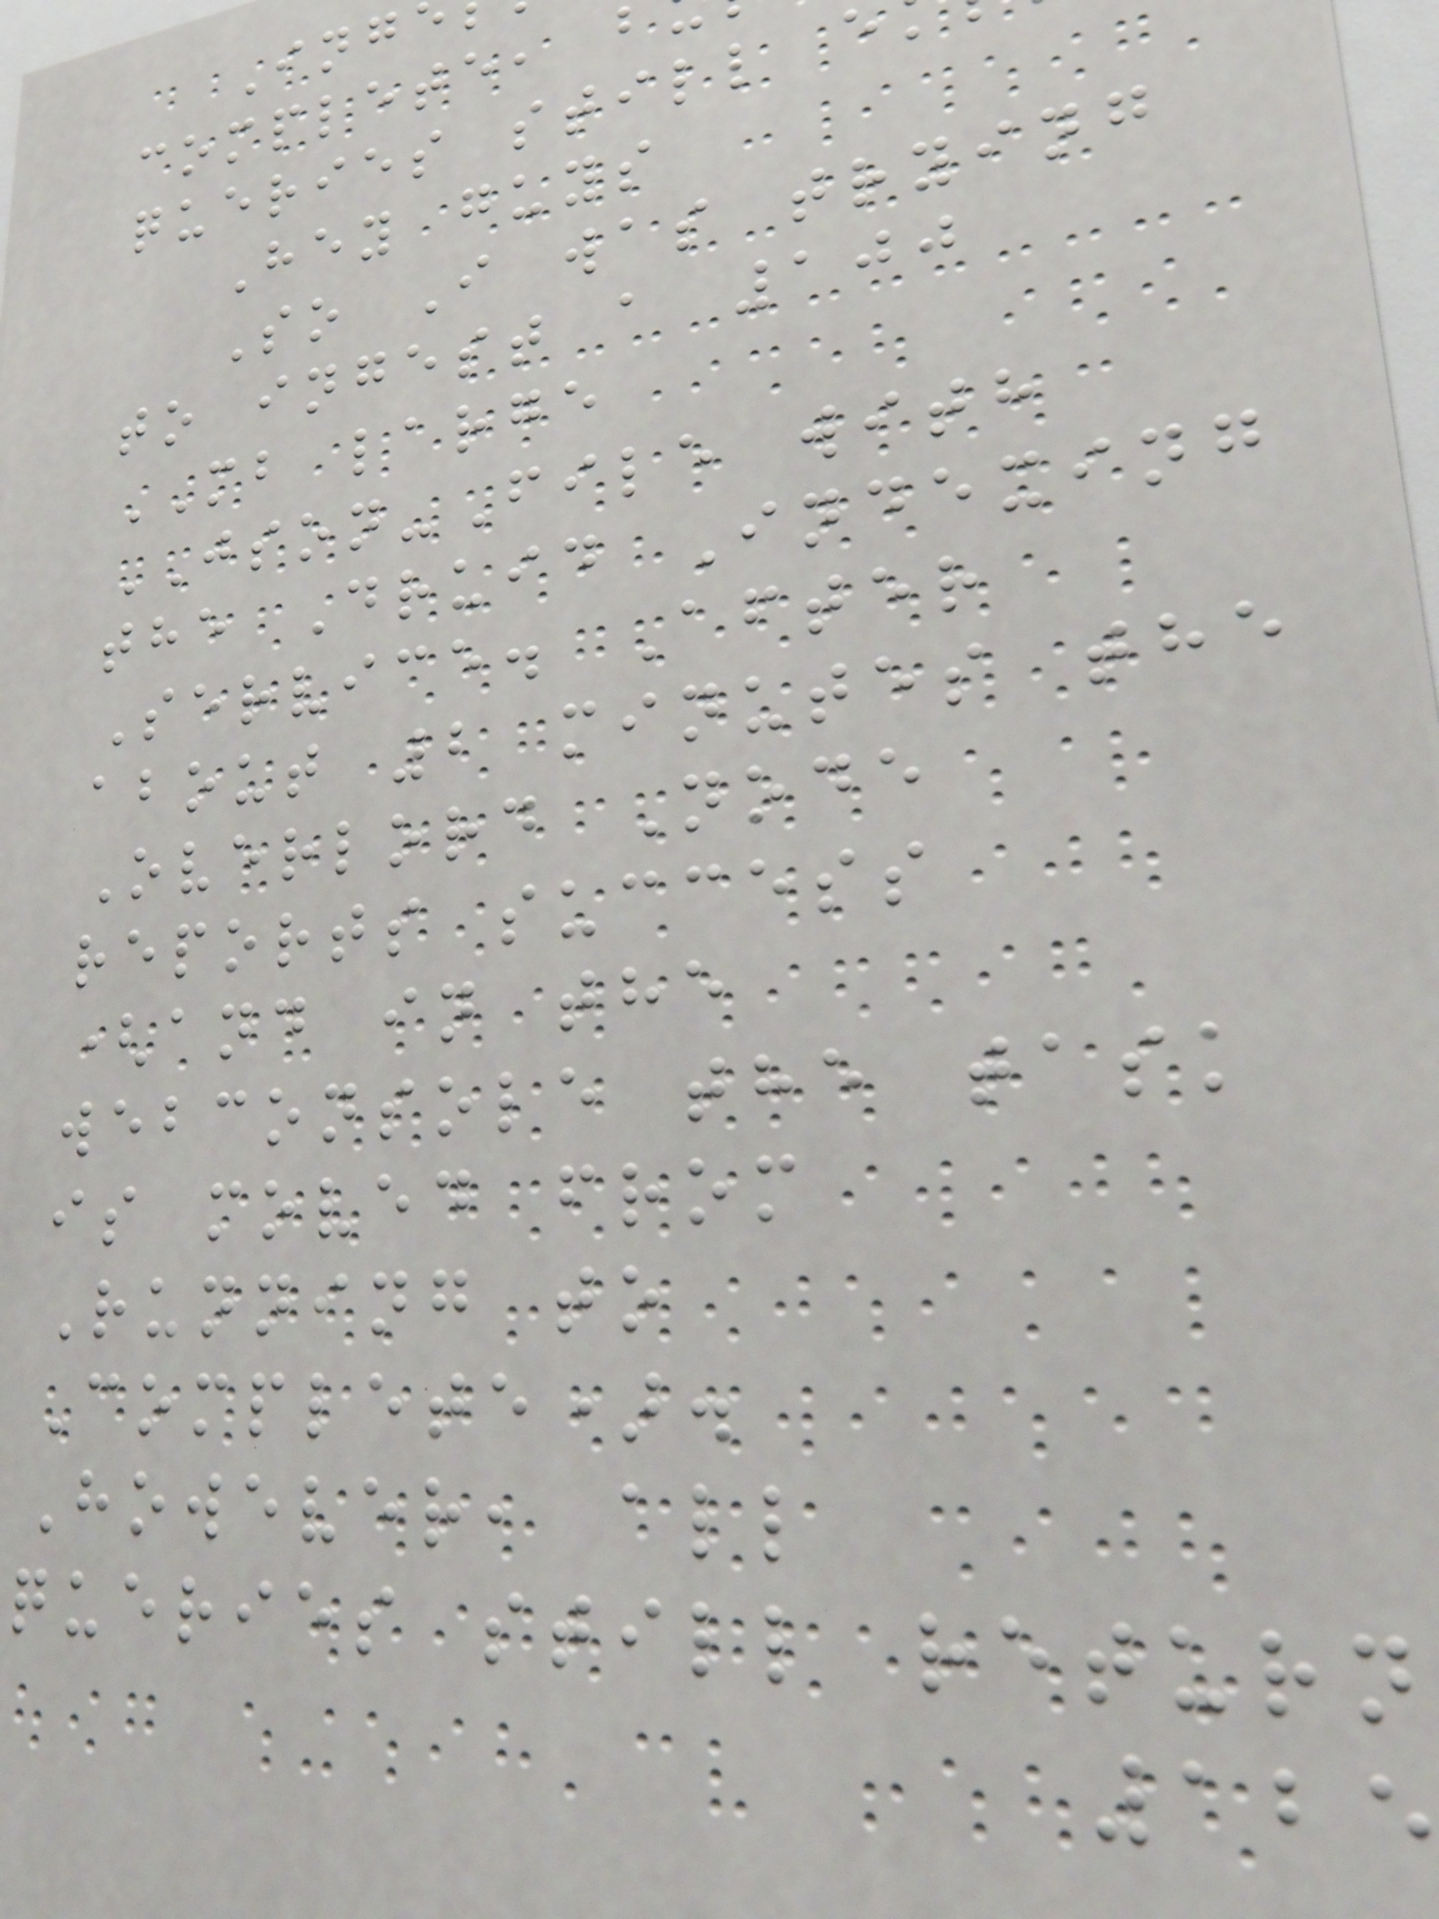Ing
complete,
queries still e
Hey guys
So I was trying
to ingest a 100
MB large
JSON-File with
the Druid Indexing
Service. After
about 2 minutes the
Overlord Node
reports success
(and in the
webconsole the task
is moved from
Running to
Complete).
However, all
queries still return
125
